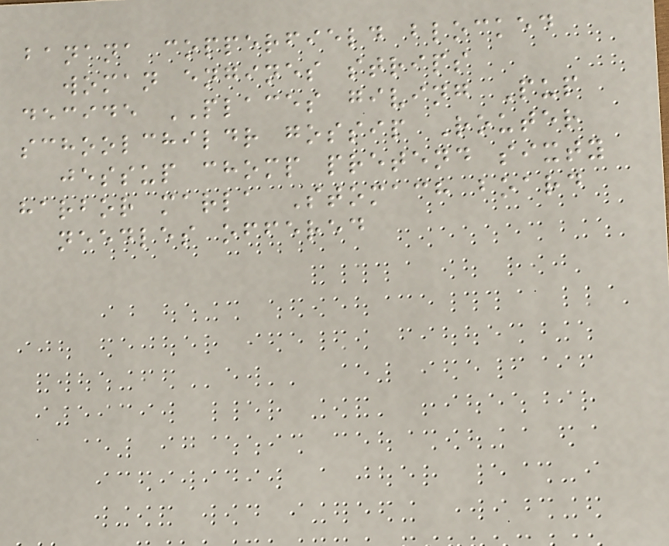banana copperfield blocked
woman engines strips
decide PLACES giving Pup
schoolchildr gossip Router
jessup chomp pretend sixty
harbor marla Stomach board
needles offered
